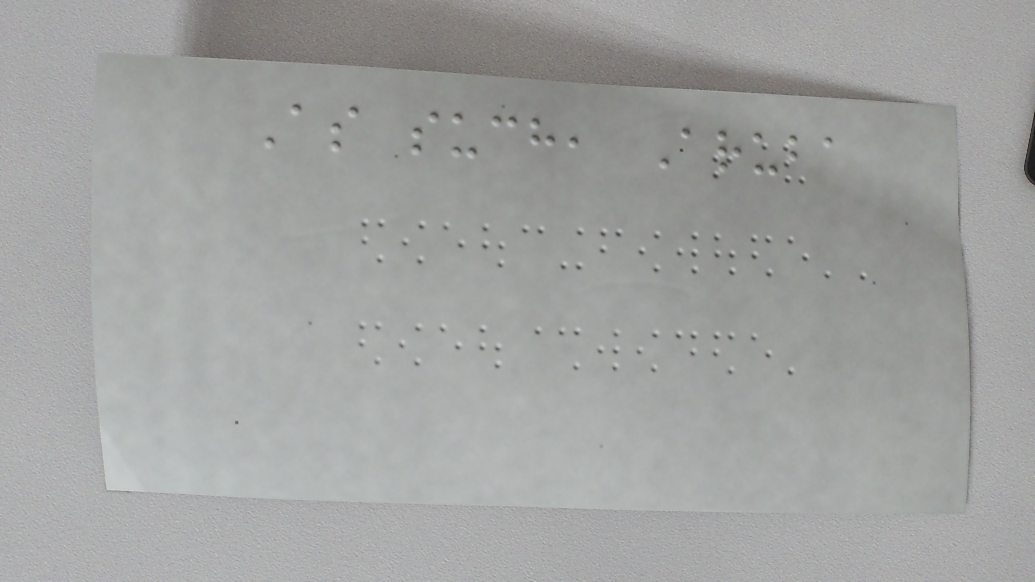As such, Aruba
